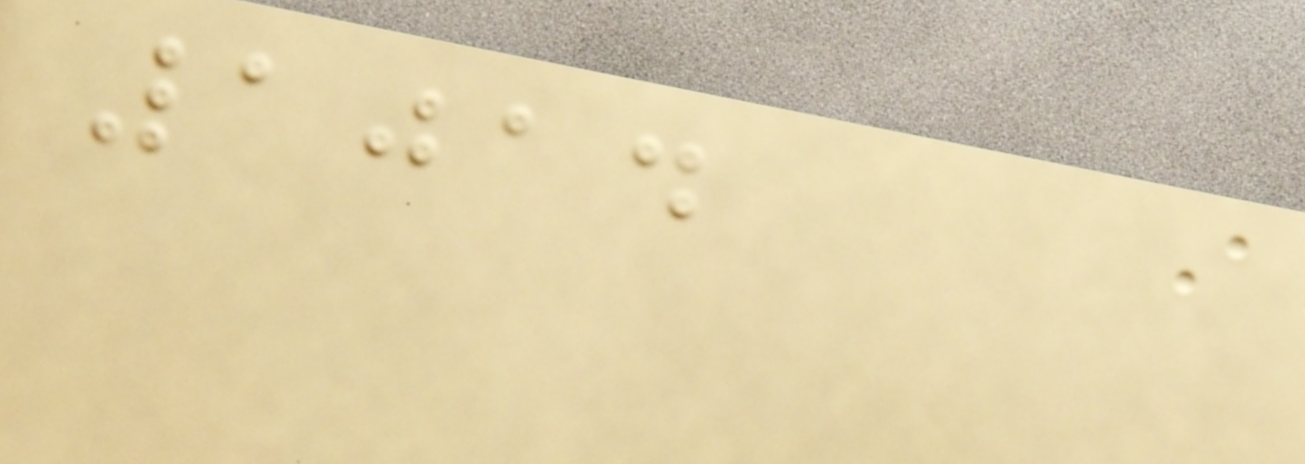1014
